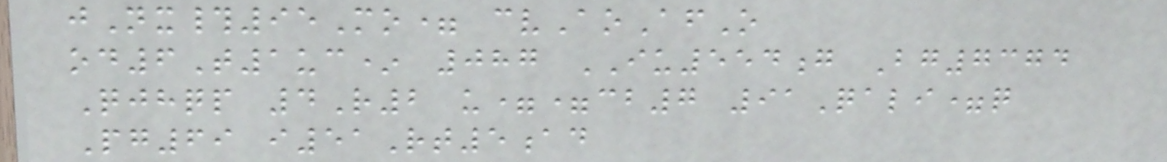jNx#95Mo= cvAoAfO
od6T1uc* 087 IU554g Bg7374
Qjhqp 4R2 u==cb7 91Qali=q
Pg69 i51Rt5ad
